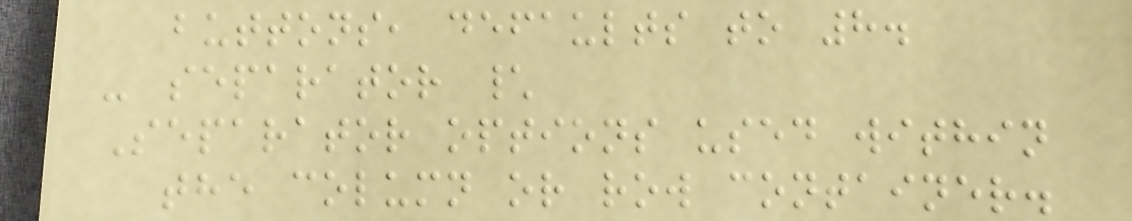buttons, defaults to 8.
- separator \
Separator options used within
the column or row container.
